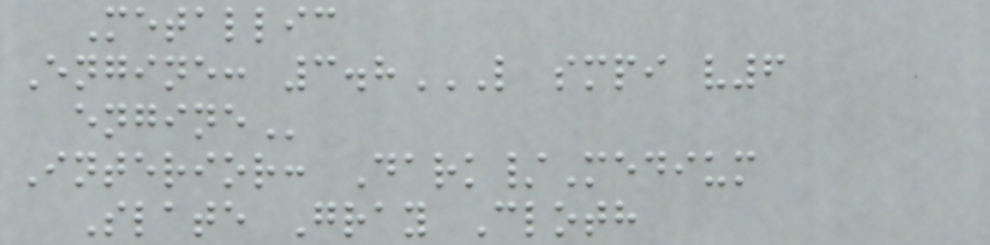Metallic
Engine: 3.8L SMPI V6
ENGINE
Interior: Dark/Medium
Slate Gray Cloth
